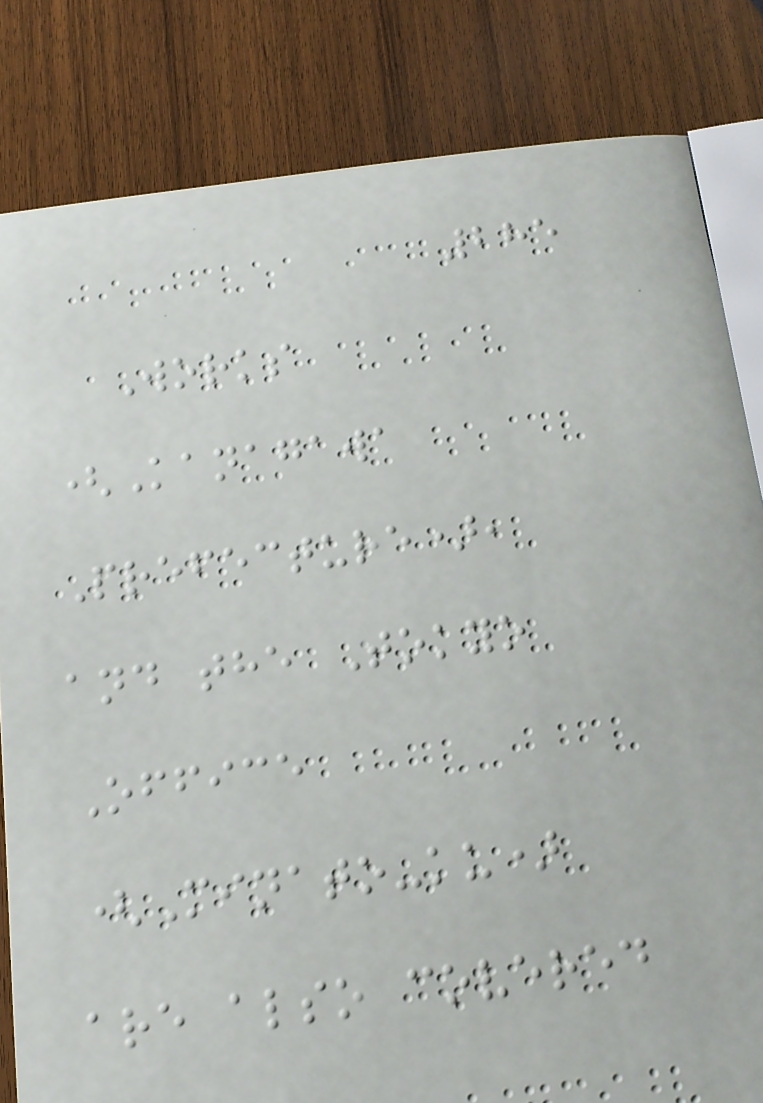285
Works
(Kanagawa
Prefecture),
and the Tokyo
Office
(Minato-ku)
are also covered
